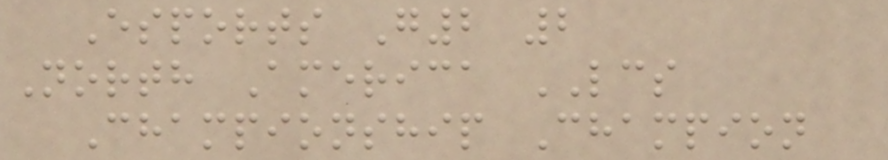Esports G2 2
North America LCS
Championship Champion
